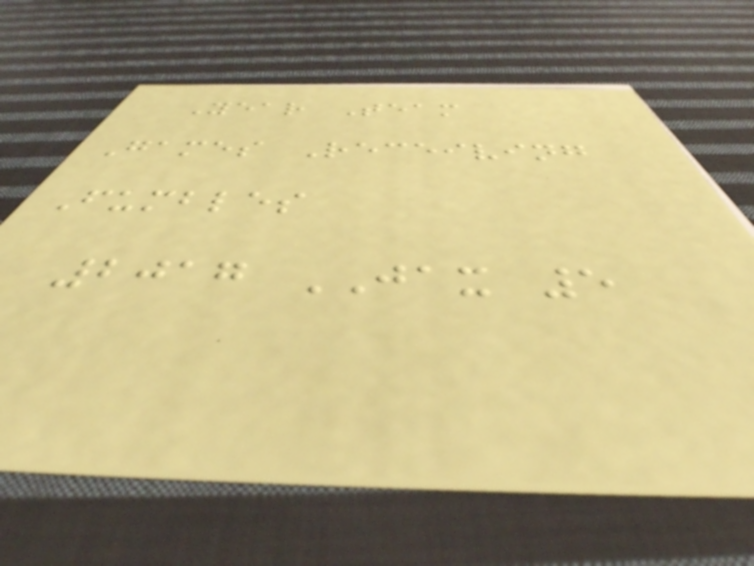Year Team
Games Receiving
Fumbles
2017 JAX 5
